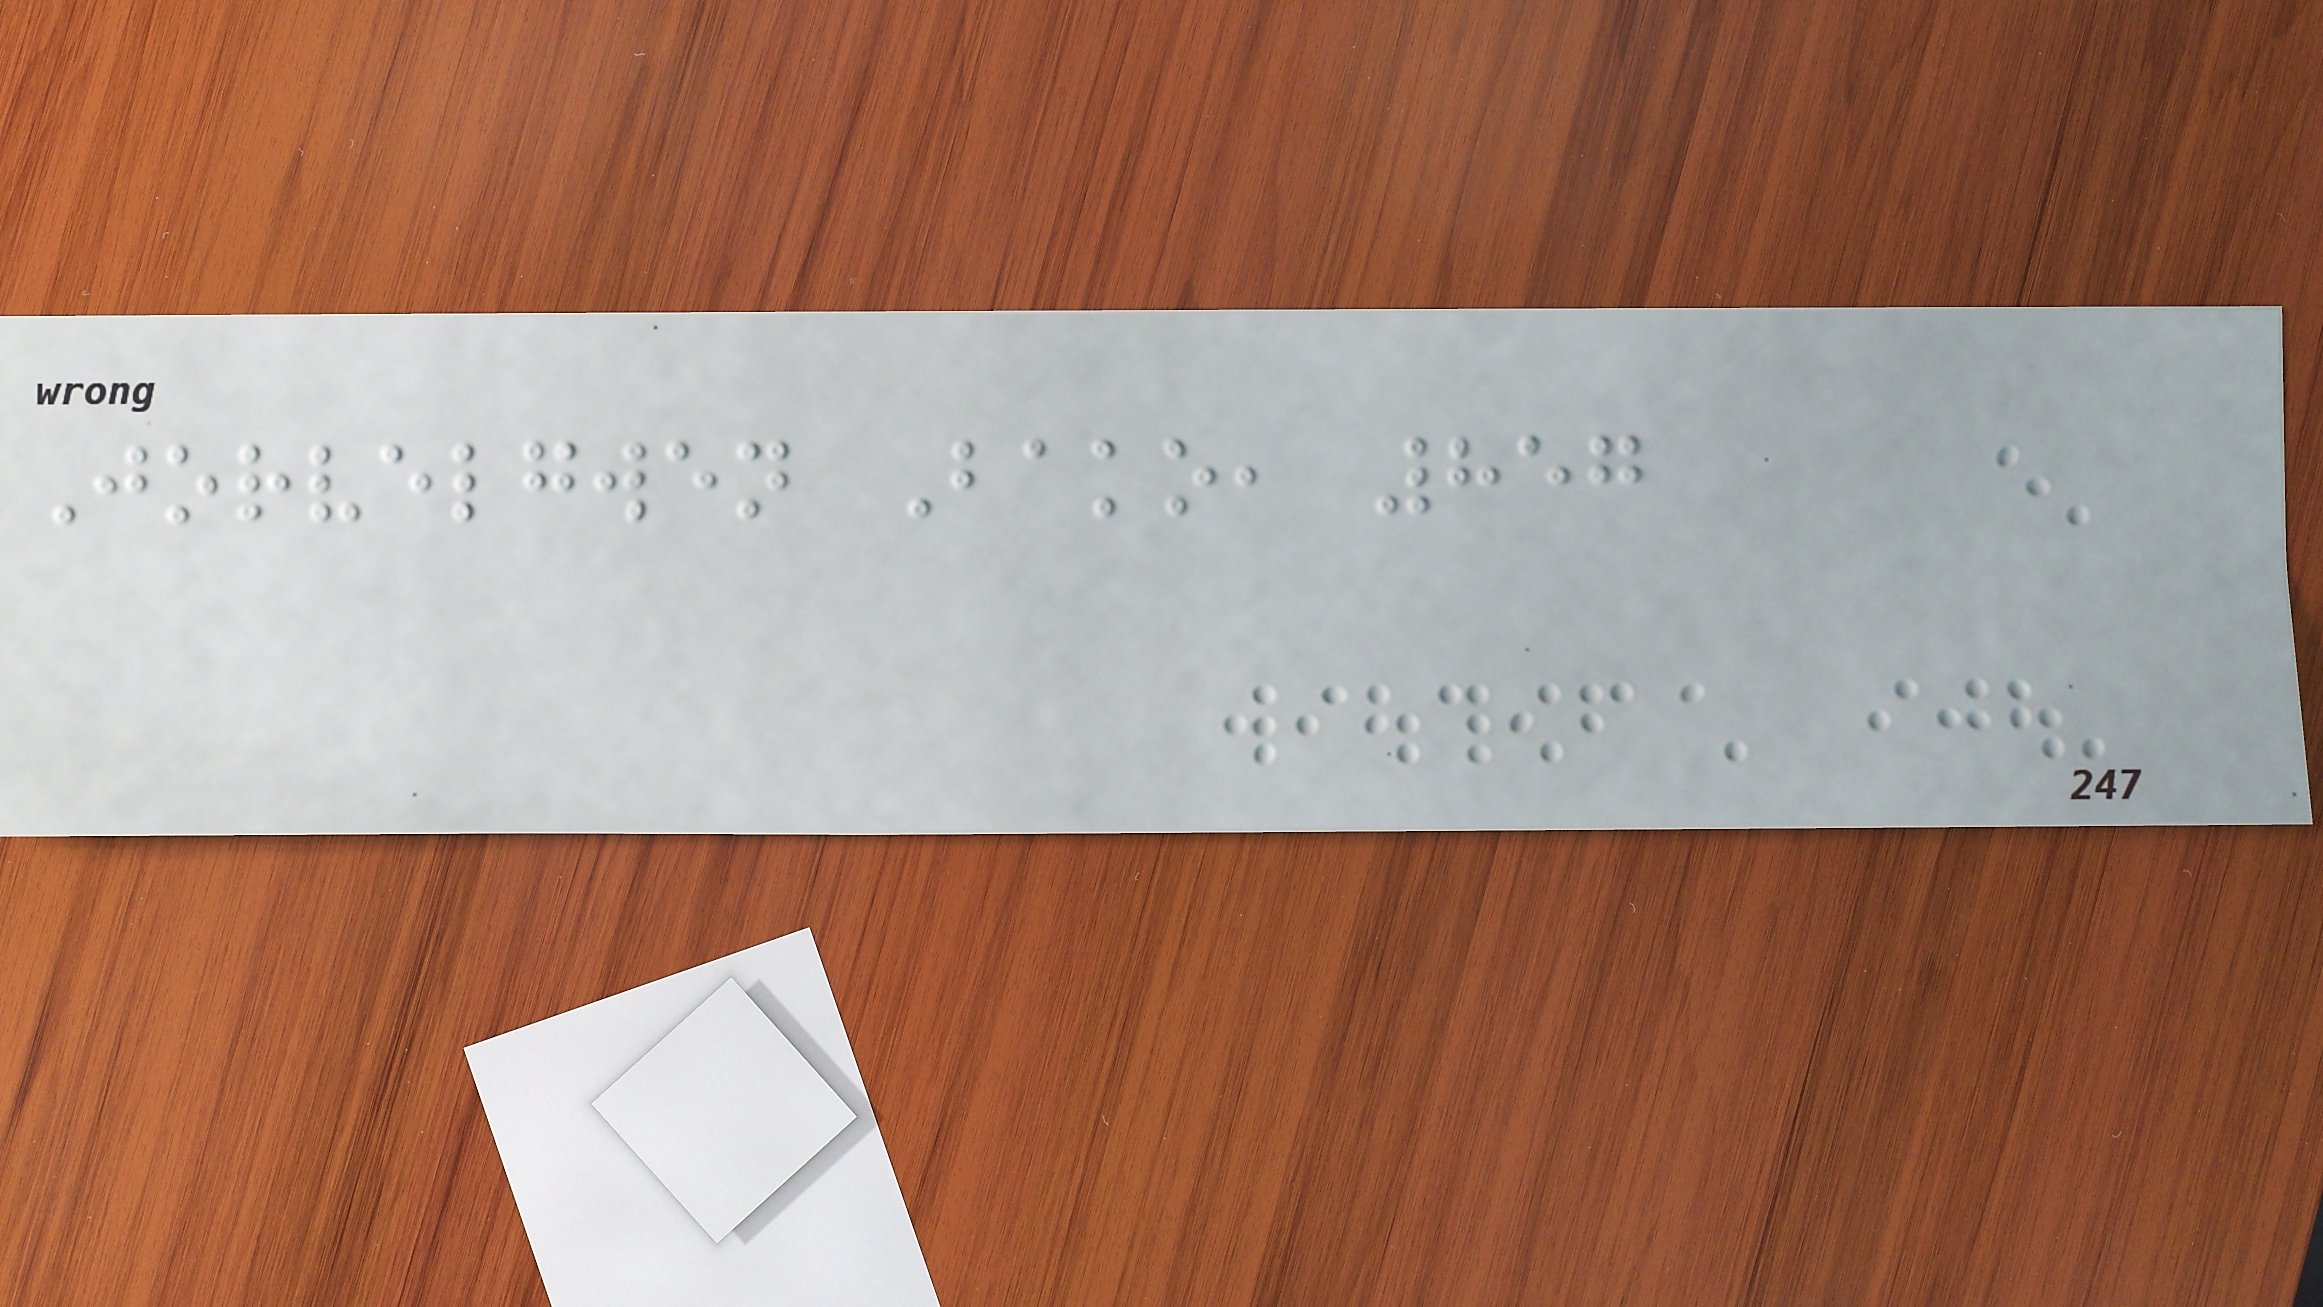Jorvelgwen Bako, 857
